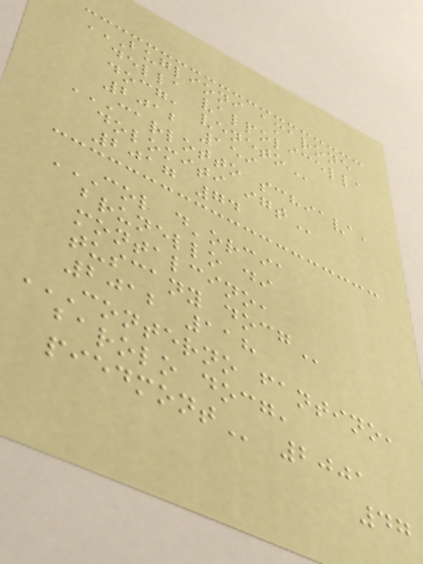BUGLIONI AMARONE
DELLA VALPOLICELLA
DOCG, VENETO
2012 159
CARLOTTO SCHIAVA,
DOLOMITI IGT
2017 74
COL D'ORCIA
BRUNELLO DI
MONTALCINO,
TUSCANY DOCG
2012 118
CONTERNO FANTINO,
BAROLO DOCG,
PIEDMONT 2001
47
